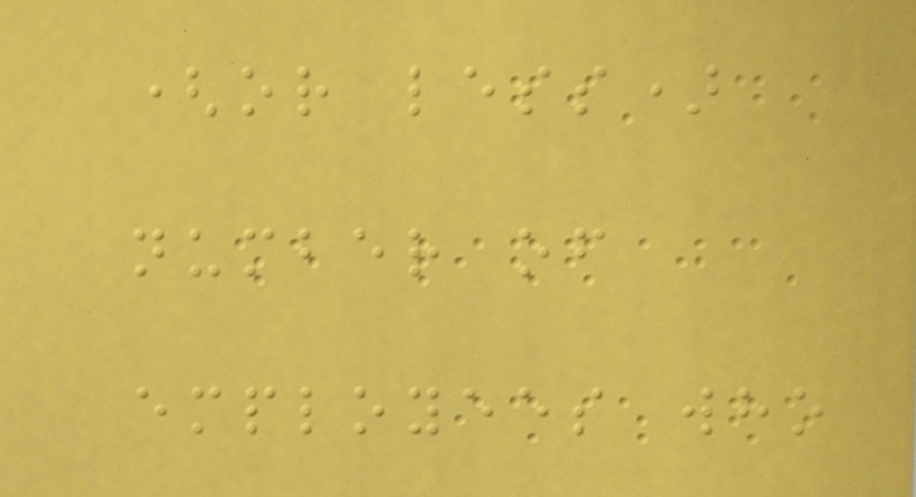(or less)
number of
employees who
